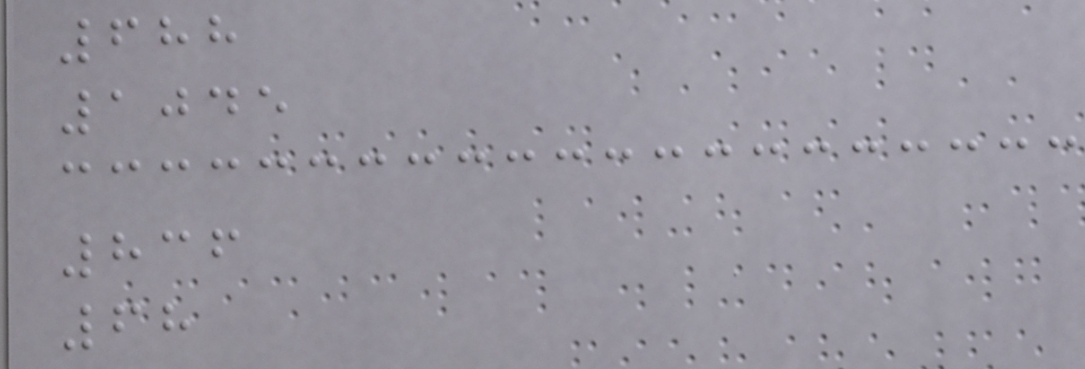688
1045
836
68
